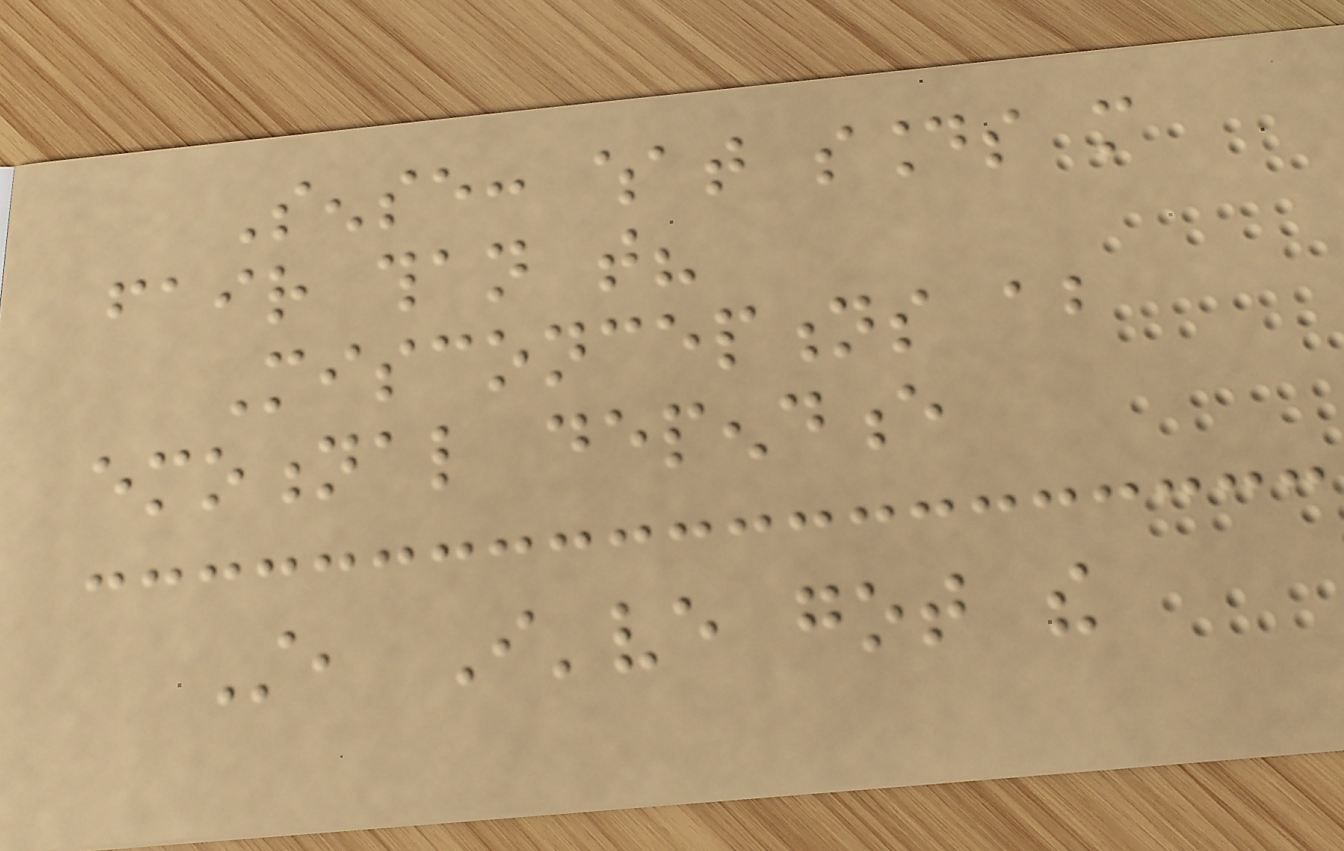Sense: what sounds more
fair than that?
Misconceptions about
emotional dependence
Still, I've got the
